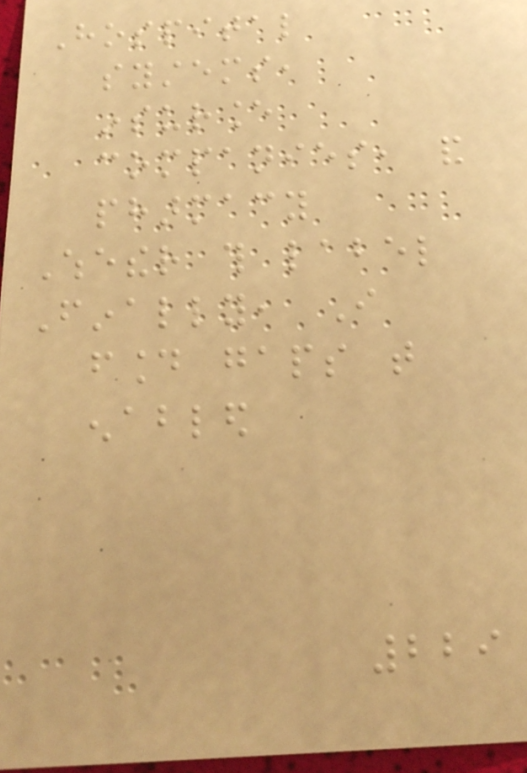Hospital
systems,
insurance
companies, and
pharmacy
Whether this label
Finally, I
found gaps that
enabled
229
